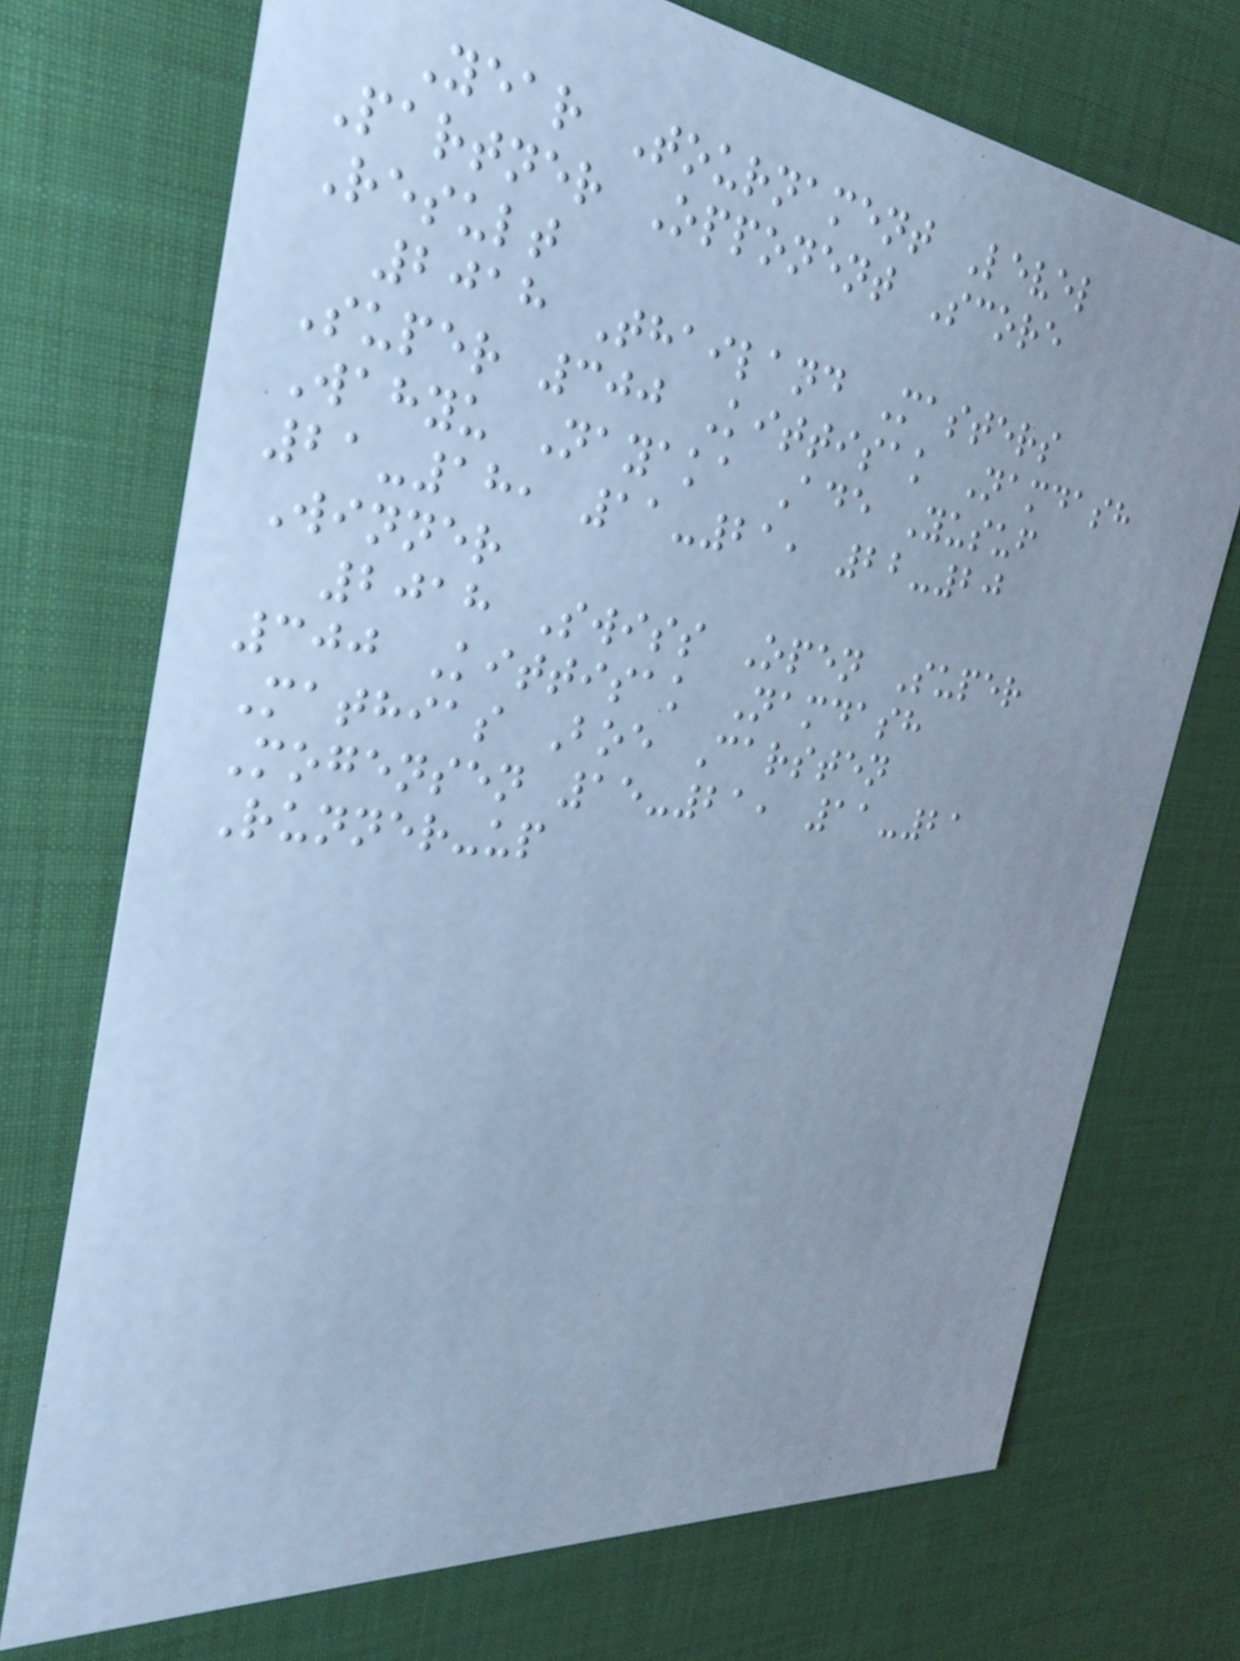Year Tournament Level
Partner Opponent Score
Result
2018 Thailand Masters
Super 300 Kittisak Namdash
Wahyu Nayaka Ade Yusuf
21-18, 11-21, 22-20
Winner
2018 Swiss Open Super
300 Kittisak Namdash
Mathias Boe Carsten
Mogensen 15-21, 11-21
Runner-up
